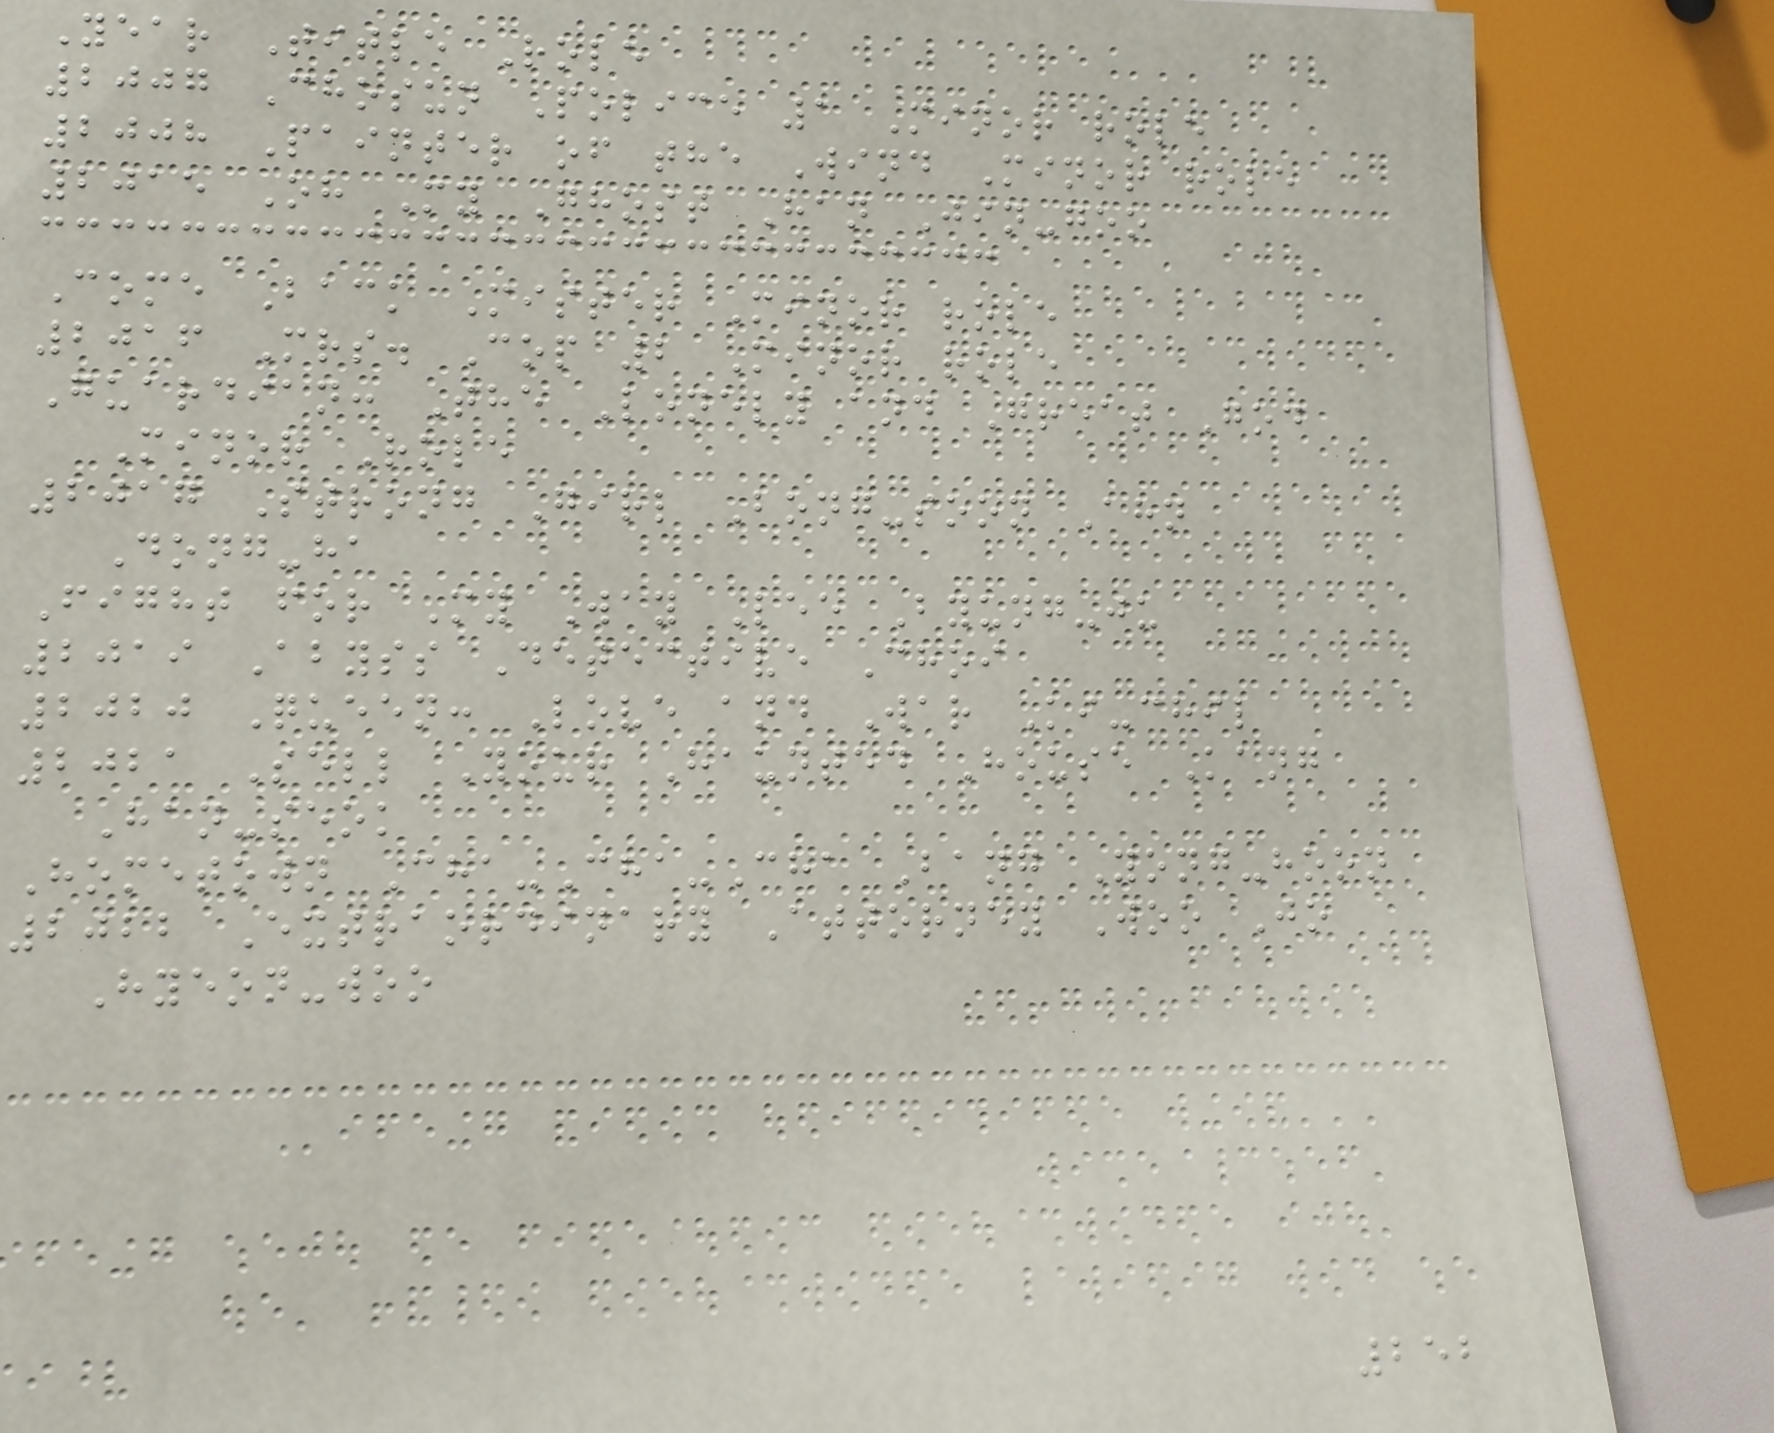Year Title Role
2007 Chosun Police 1 Minor role
2008 Painter of the Wind Minor role
2015 Oh My Ghost Han Jin-goo
Come Back Mister Minor role
2016 Mrs. Cop 2 Minor role
Guardian: The Lonely and Great God
Minor Role
2017 Strong Girl Bong-soon Ahn
Dong-ha
Fight for My Way Lee Byung-ju
2019 Abyss Detective Choi
2020 Queen: Love and War Ki-chil
2021 Sell Your Haunted House Kang
Han-seok
Hometown Cha-Cha-Cha Bang Yong-hoon
2022 Extraordinary Attorney Woo Jo
Hyeon-woo
252
